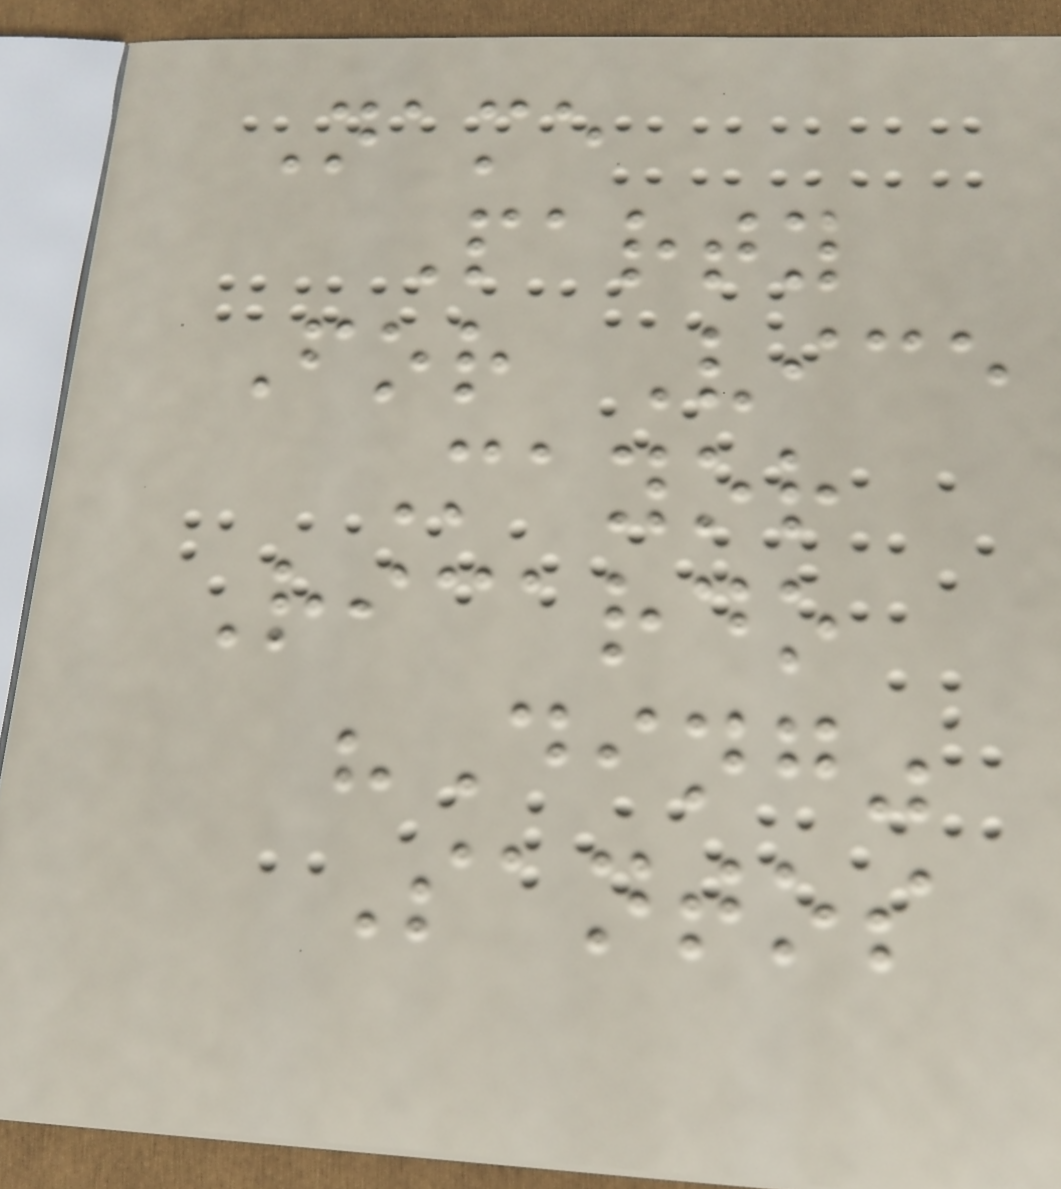Name
Party
For Vice
Mayor
Ricardo
"Ding"
Santos
